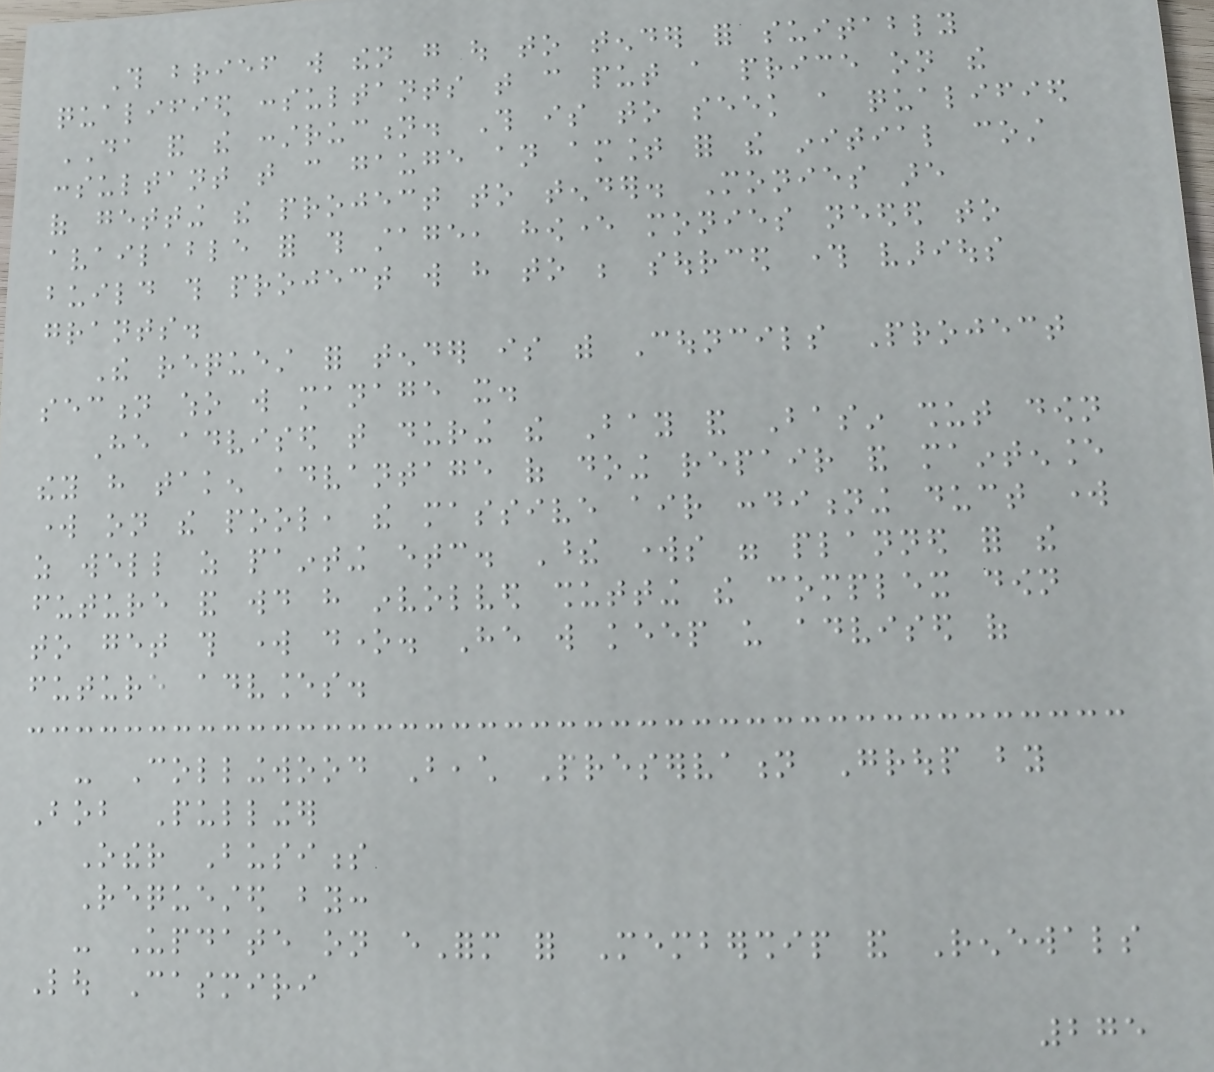This brief will then go out to tender for suitably
qualified consultants that can put a price on the
DA and the construction. This is to seek a qualified
consultant that can gauge an amount for the initial cost
of getting the project to tender. Monies are
available for this stage, however monies needed to
build this project will have to be sourced through various
grants.
The request for tender is with Councils Project
section who will manage it.
He advised that during the Bay and Basin shut down
they have taken advantage of doing repair and maintenance
work on the pool, the massive air conditioning duct work
as well as painting etc. These works were planned for the
future and would have involved shutting the complex down
to get this work done. He will keep us advised of
future advances.
- Collingwood Beach Preservation Group by
Bob Pullinger
Other Business
Requested by:
- Update on eForm for Membership and Renewals
Lou Casmiri
275
